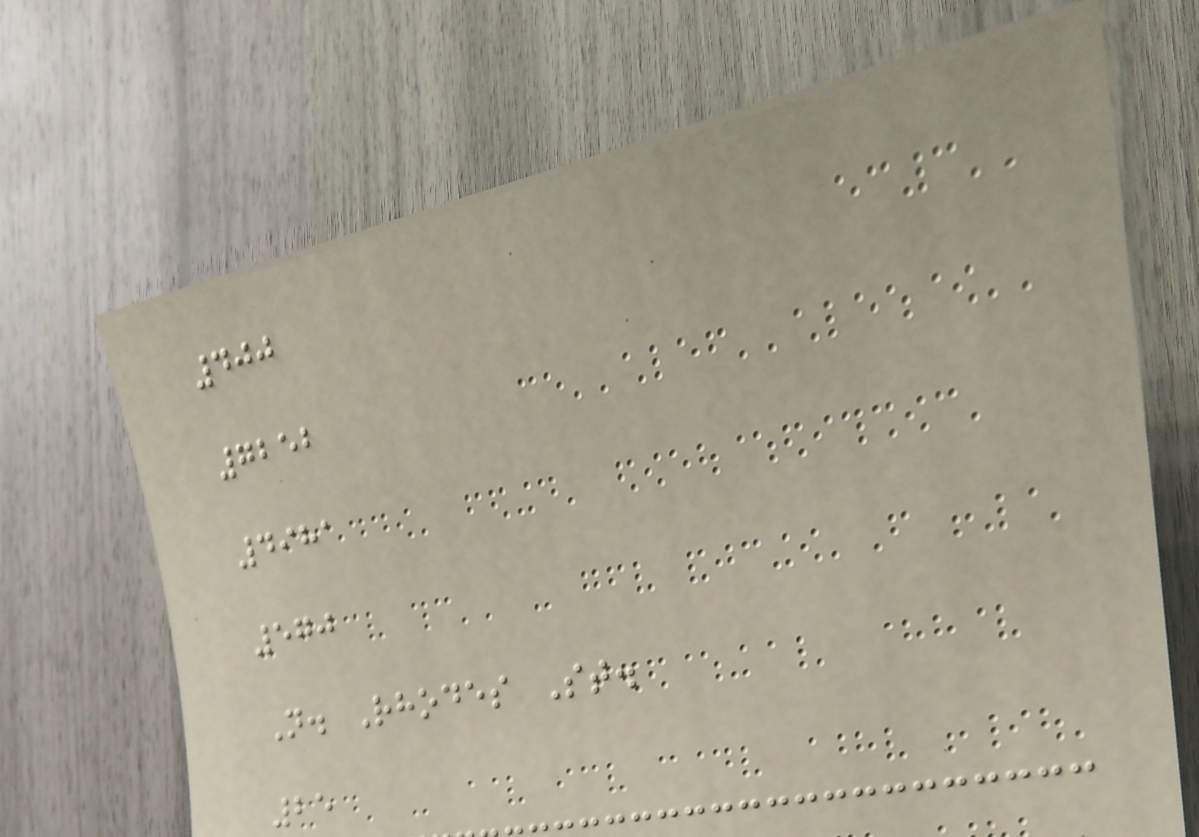400
7252
4981
570
N. Rhodes St.
25
